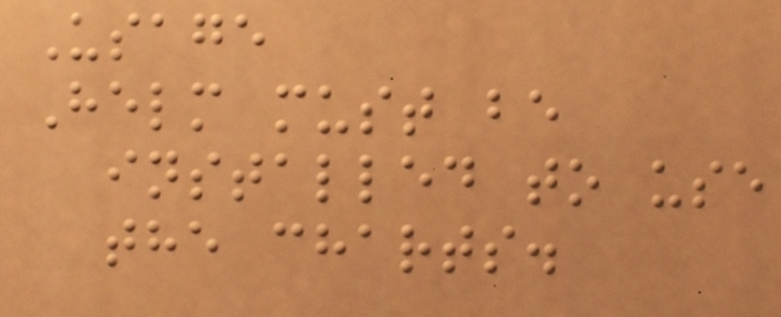Usage
Helm must be
installed to use
the charts.
